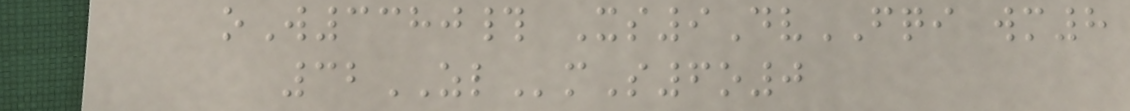oW3380# Xs9DvFQI wm8
32ZLmS6o0
